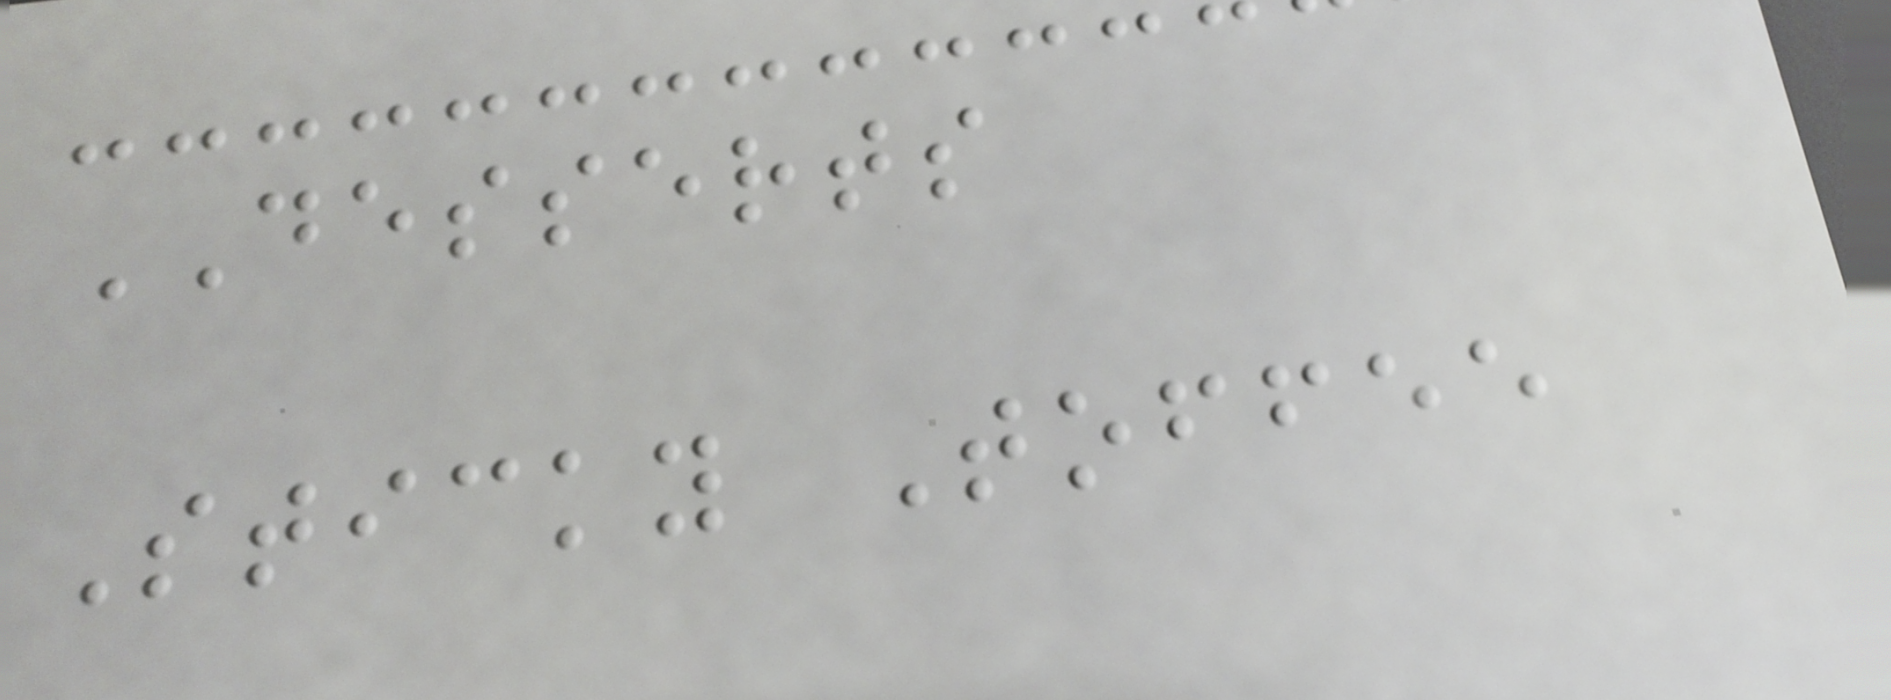DESSERTS
Sticky Toffee
